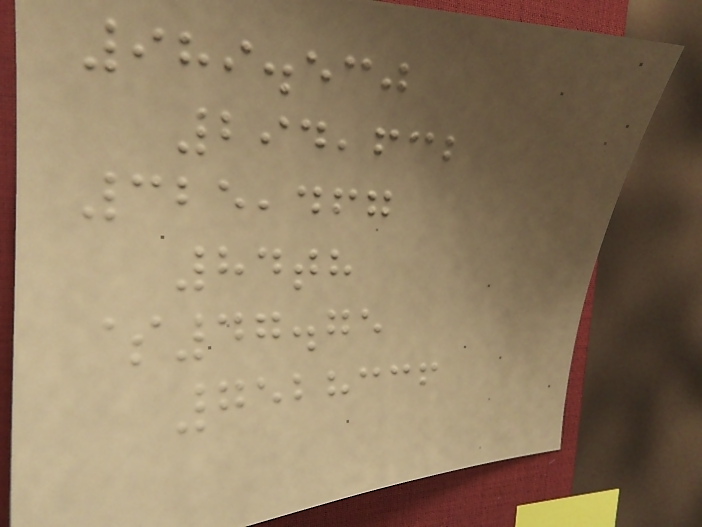989.530
294,632
325,467
84th
$47.75
7528336
